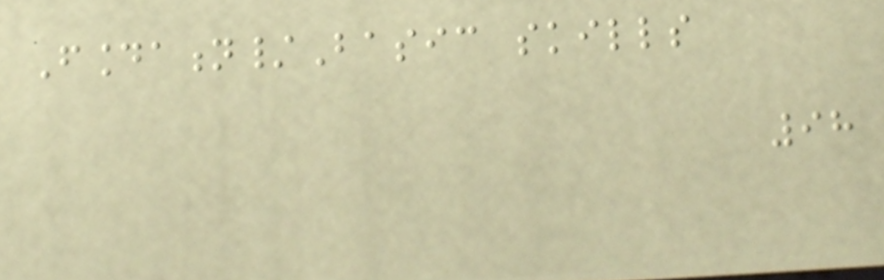Foundation/Basic skills
98
